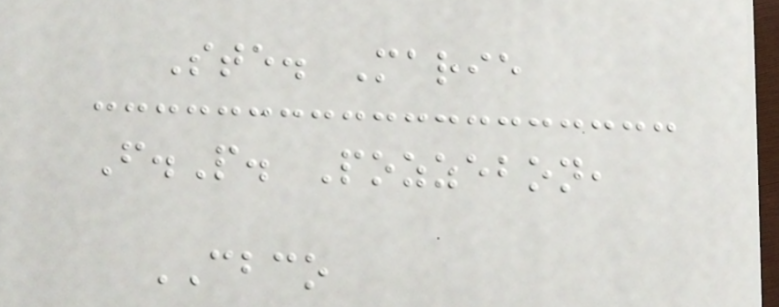Ste. Marie
F.P. Pozzebon,
CBCO
